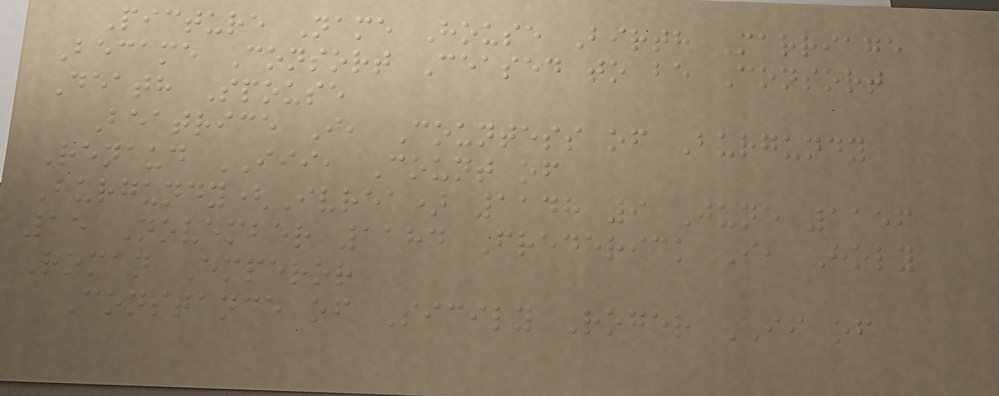Picture Name House Birth Marriage
Became Consort Ceased to be Consort
Death Spouse
Beatrice I, Countess of Burgundy
Renaud III, Count of
Burgundy(Ivrea) 1148 9 June 1156
15 November 1184 Frederick I, Holy
Roman Emperor
Constance of Sicily Roger II of
